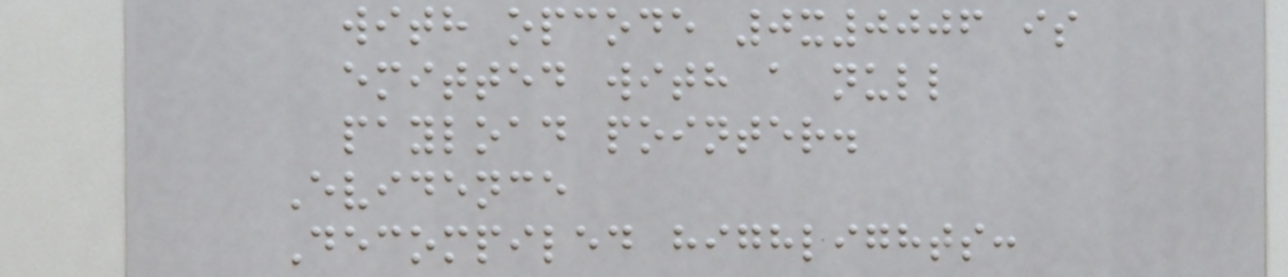with opcode 0x0006 is
emitted with a null
payload pointer.
Evidence
Decompiled highlights:
